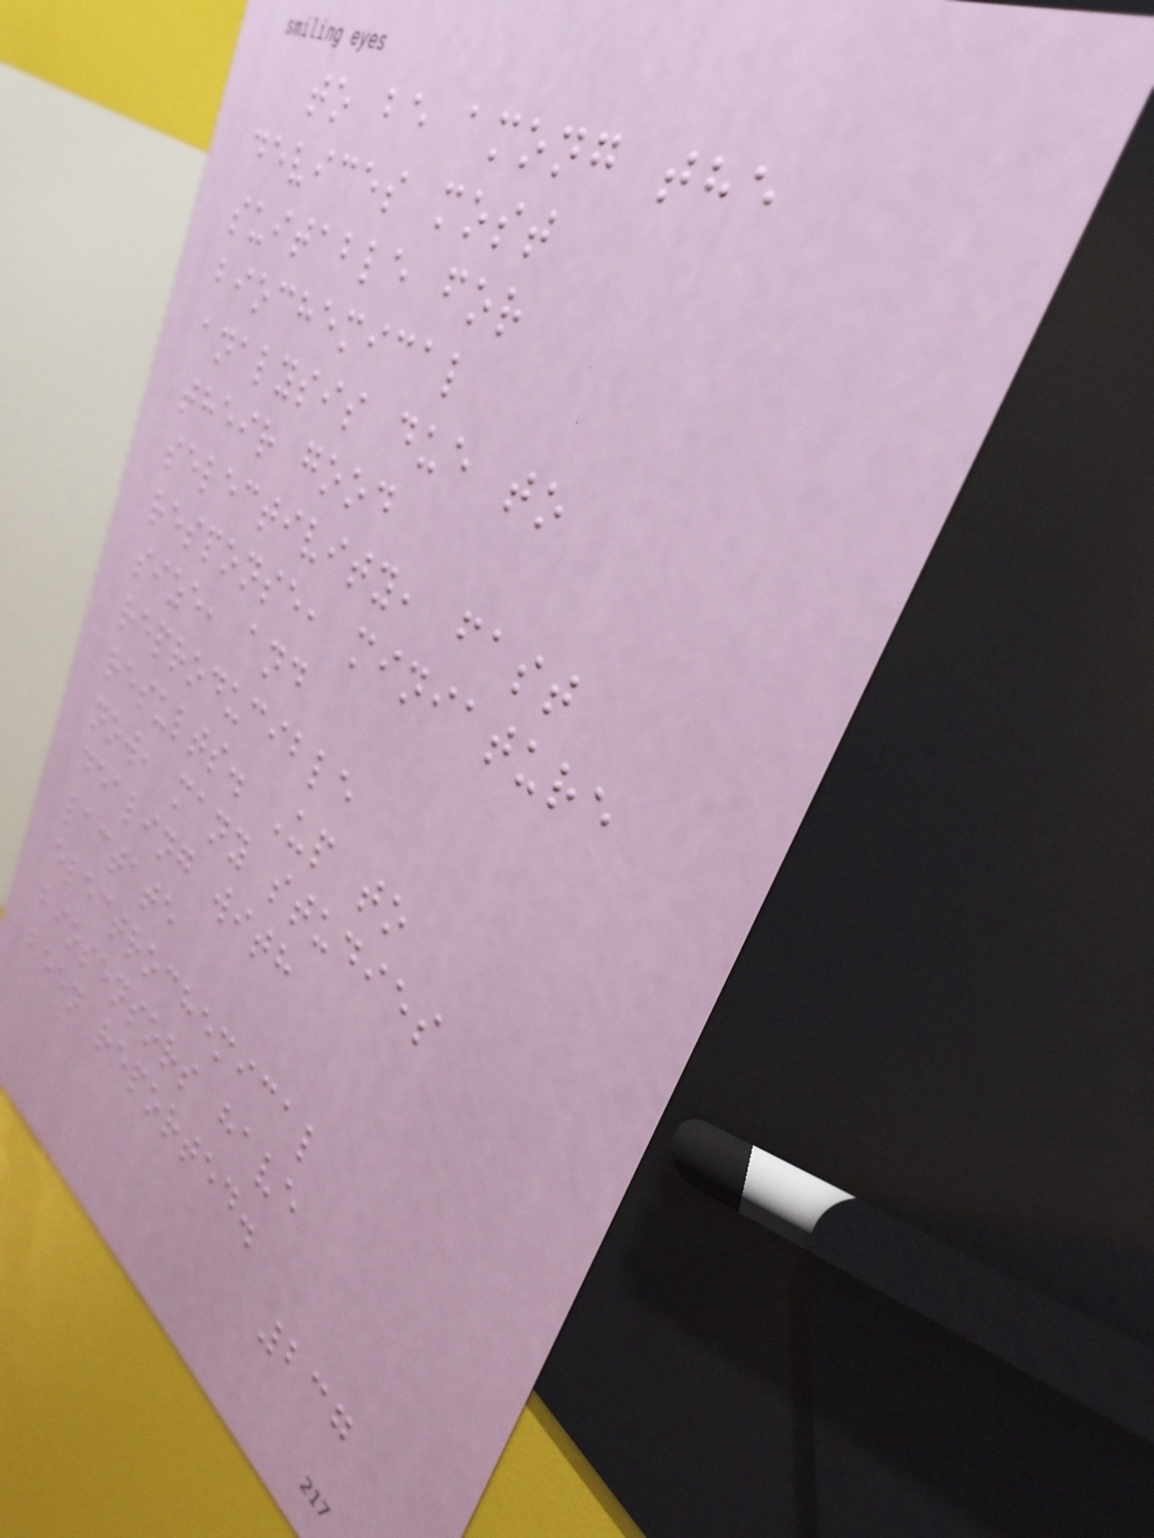to be among the
devices most
suitable for
biochemical
analysis due to
their good
selectivity, fast
response, miniature
size, and
reproducible
results. Up to
now, many studies
dealing with
lactate
electrochemical
biosensors have
been reported.
237
